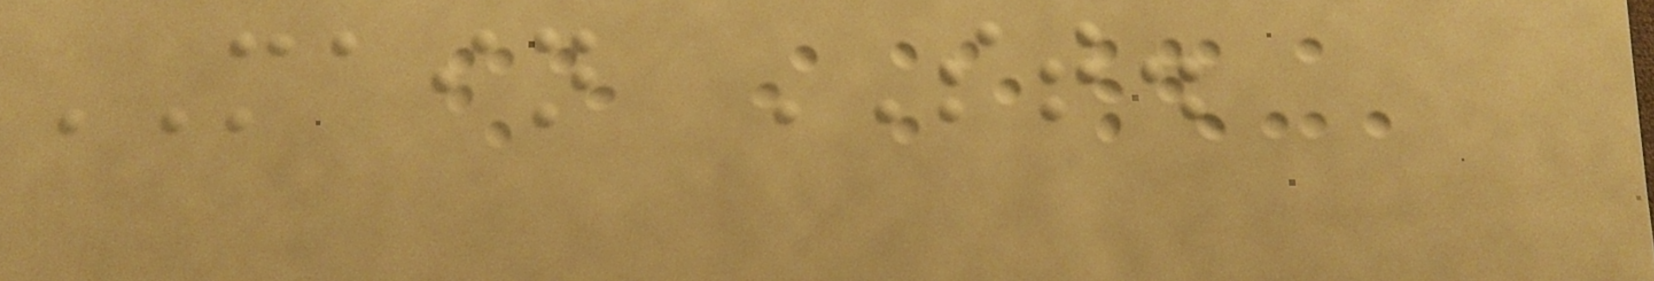MAIN ST.
